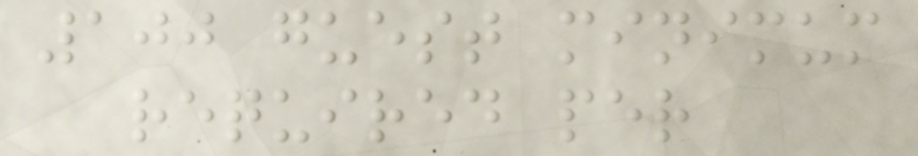100 guest minimum
required per
